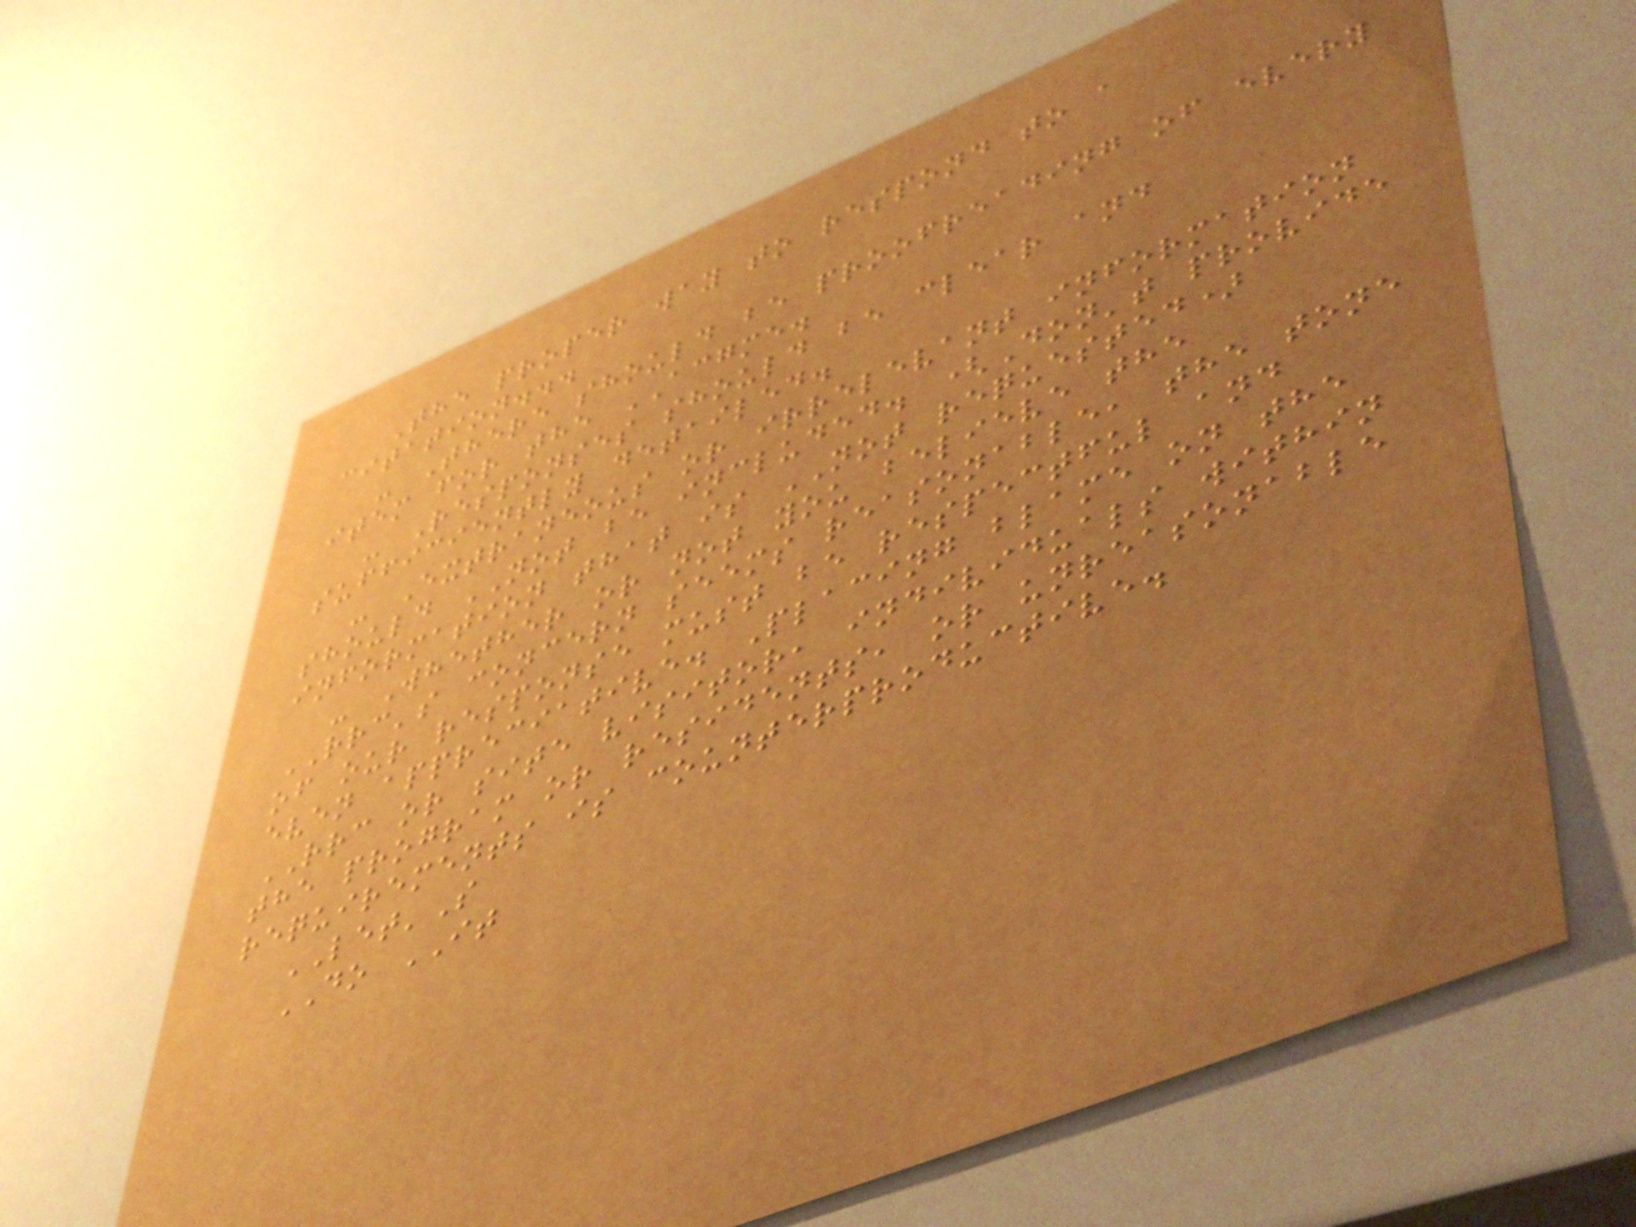The proper way to respond to a
citation...
- There should be proofreading of every
item for the ACGME.
- Responses should be clear and
sufficiently detailed.
- Extraneous or irrelevant information
should NOT be included. (Don't provide
information that is NOT requested)
- Whether or not you believe the
RRC's concern seems reasonable, the tone
of our response must be respectful and
even appreciative. Placing blame on the
RRC or site visitor, individuals within
the program or residents, or unreasonable
requirements is counterproductive.
LET'S
DO IT
